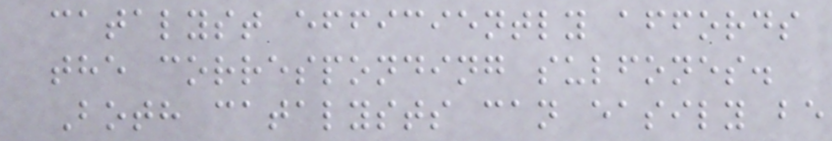catalyst efficiently affords
the corresponding sulfones.
Both catalysts can easily be
